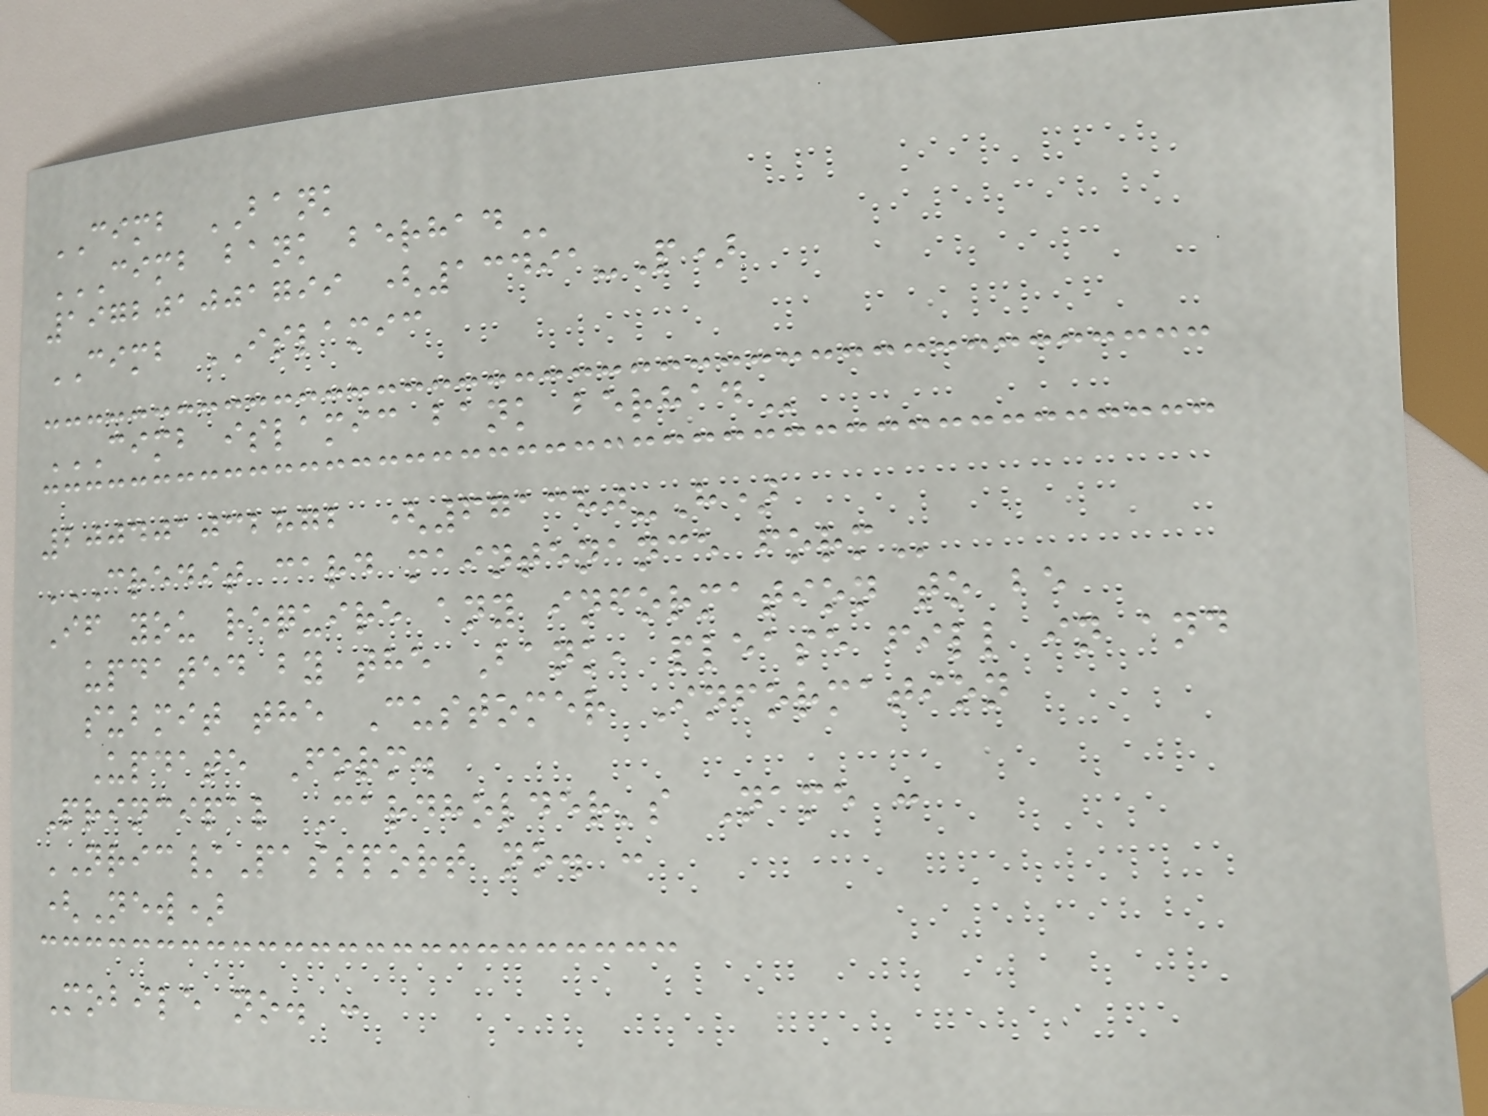CIMB BANK
CIMB BANK BERHAD
197201001799 (13491-P)
CIMB ISLAMIC
CIMB ISLAMIC BANK BERHAD
200401032872 (671380-H)
CREDIT CARD MAINTENANCE FORM
If you require any information to be
updated by the Bank, please fill in and
submit the Customer Information
Update Form.
Principal Cardholder's Name :
NRIC/Passport no. :
(New)
Mobile no. :
